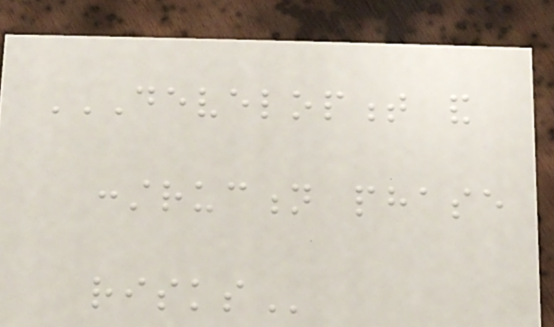DEVELOPMENT AND
CONSTRUCTION PHASE
RISKS
